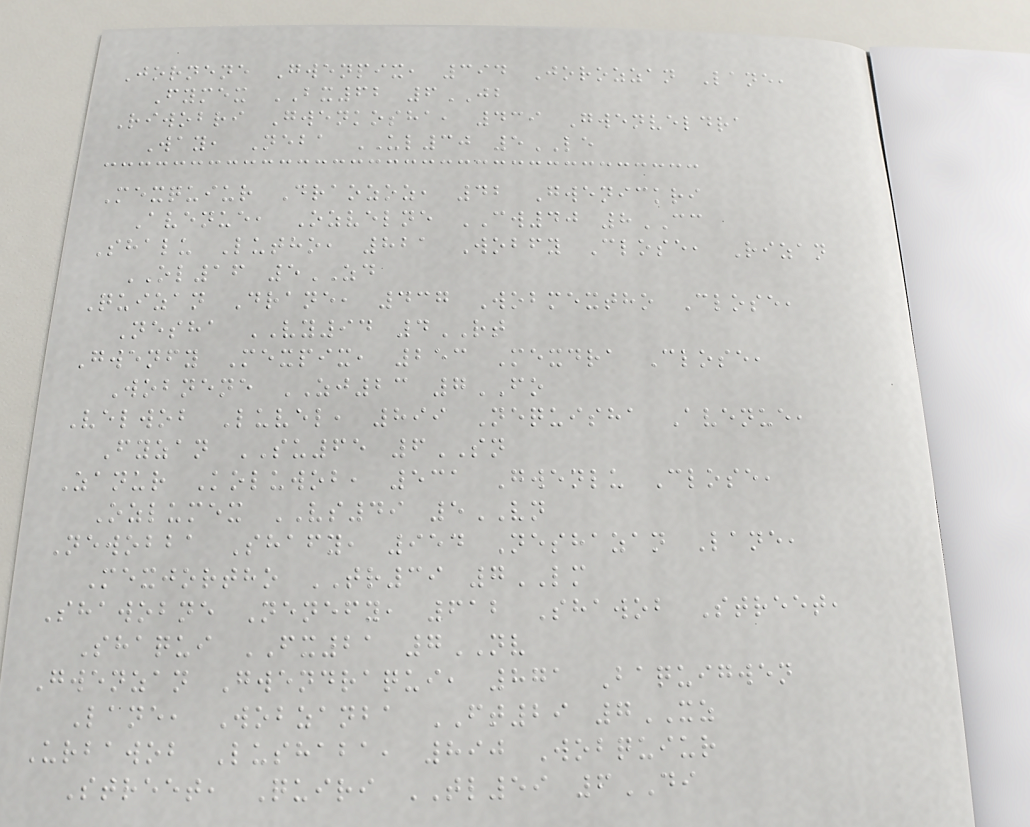Jornene Gwenpix, 394 Jorozzan Lane,
Fymex BX62 6JB
Riwobri Gwenkosha, 439 Gwenveldra
Way, Neba UL30 5LE
Mexquiur Draozoz, 42 Gwenickri
Avenue, Ozvelne CW40 8CC
Shalu Lutho, 821 Wobfy Close, Rizan
OL16 5ZD
Quizan Drane, 437 Wobmextho Close,
Nesha VY94 4RT
Gwenfy Mexpix, 253 Mexdra Close,
Wobnene ZJ23 7FO
Velwob Luvel, 899 Nequisha Avenue,
Fyzan SU65 6SN
Zanur Koluwob, 531 Gwenlu Close,
Ozlumex VS49 5VN
Newobba Shafy, 954 Neshazan Lane,
Mexjortho TR39 7LM
Shawobne Nenefy, 612 Shawob Street,
Shaqui FX21 7NV
Gwenzan Gwendraqui, 871 Baquigwen
Lane, Wobzanba FT29 7XZ
Urbawob Lushaba, 890 Wobquiur
Street, Quiri TL59 6DI
